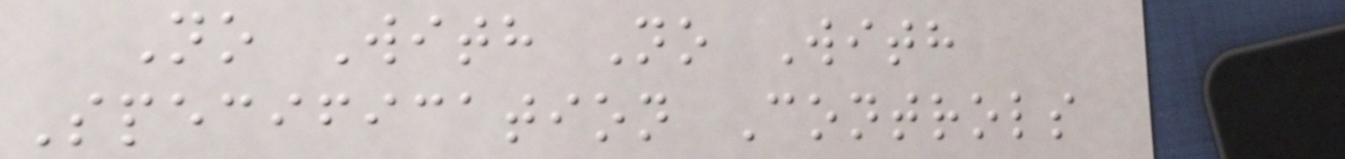No With No With
Specification Controls
